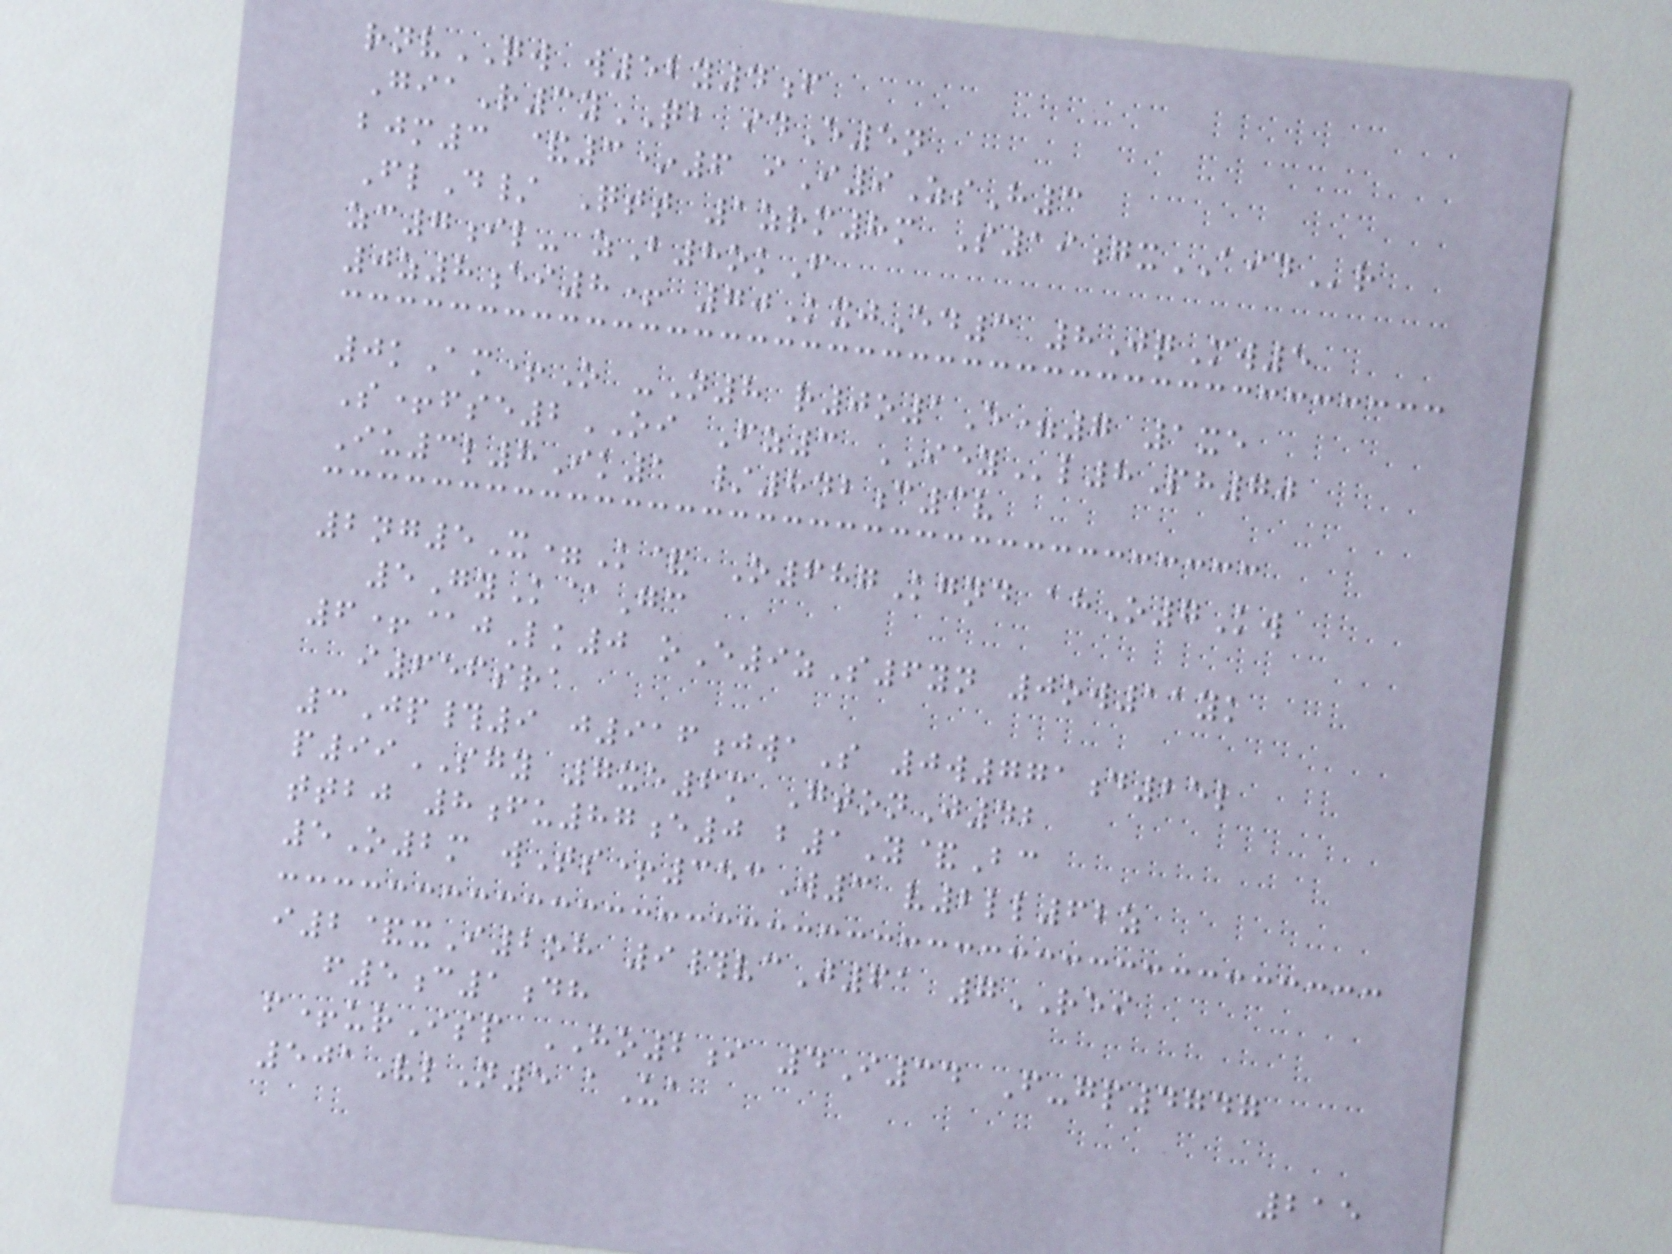rnvQW w52y4f
GiaR3yQB idE5n
bjm3 &3*6 iI9ZsH3
FlD/ Qtt 1zrm8m S19gxAIDr
zc7il- zB8okF
0z8ei8+ 70KxjEd3 8JqMw5
0kAm+O -N8 r0o1E=7 1xe
S+fse2OI Fz3 IEYl8Ph70
Iu3l8Ik1 /842c3v
2ng5X=K& O687Kgnd ahO7Kw
5GyK@Gc
6+@jLk0 oE9zS6yn 0ow11yk
i656sra
3Jp#9 j916jwaS 0w771d25l
p99SGY 7xe6m GtonJ42
ttbj 8fu87e0 b1Y&Bc
5O2m wTs+353W3 v2ll62z
i2&xI2oh 9#vcJ61 7REI
f5c1dh
f+urIsp HO2i 4I34 F-gp4747
501VlN5 aUa
215
